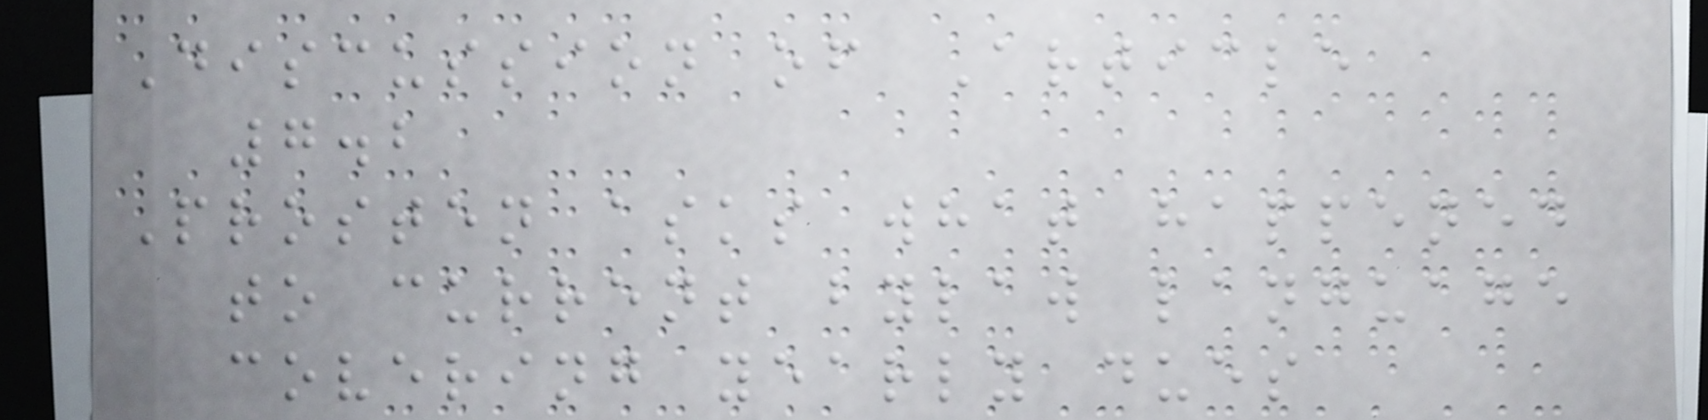Discussion of Article
7.2
Prosten asks what happened
to current bylaw language
covering yearly dues
